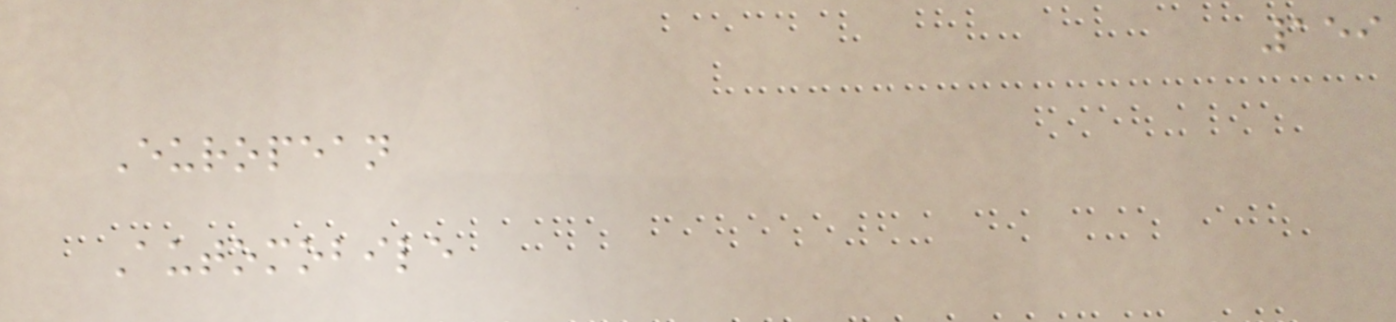159
European
Automobile
